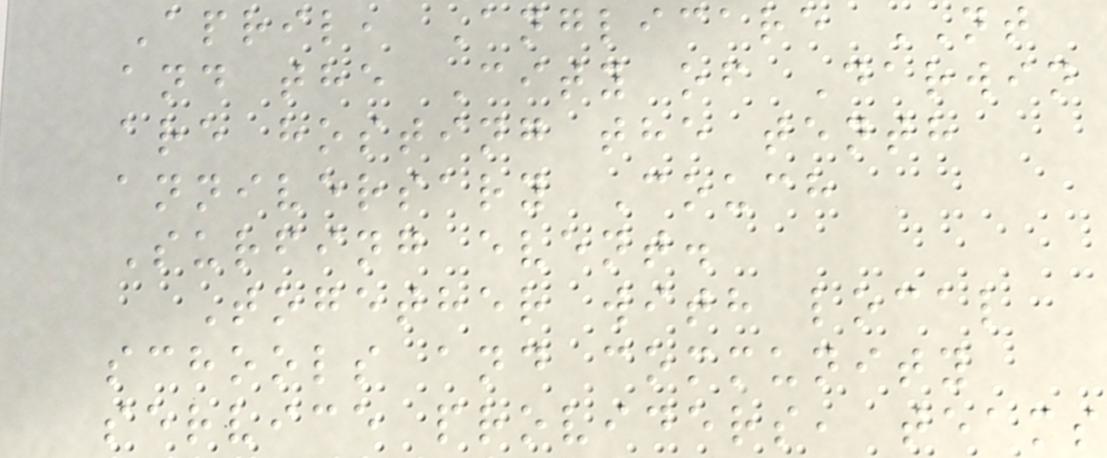April, Anglicare NT
and the City of Darwin
are hosting the tenth
anniversary Couch
Surfing event.
Together with local
schools and community
service providers, teams
